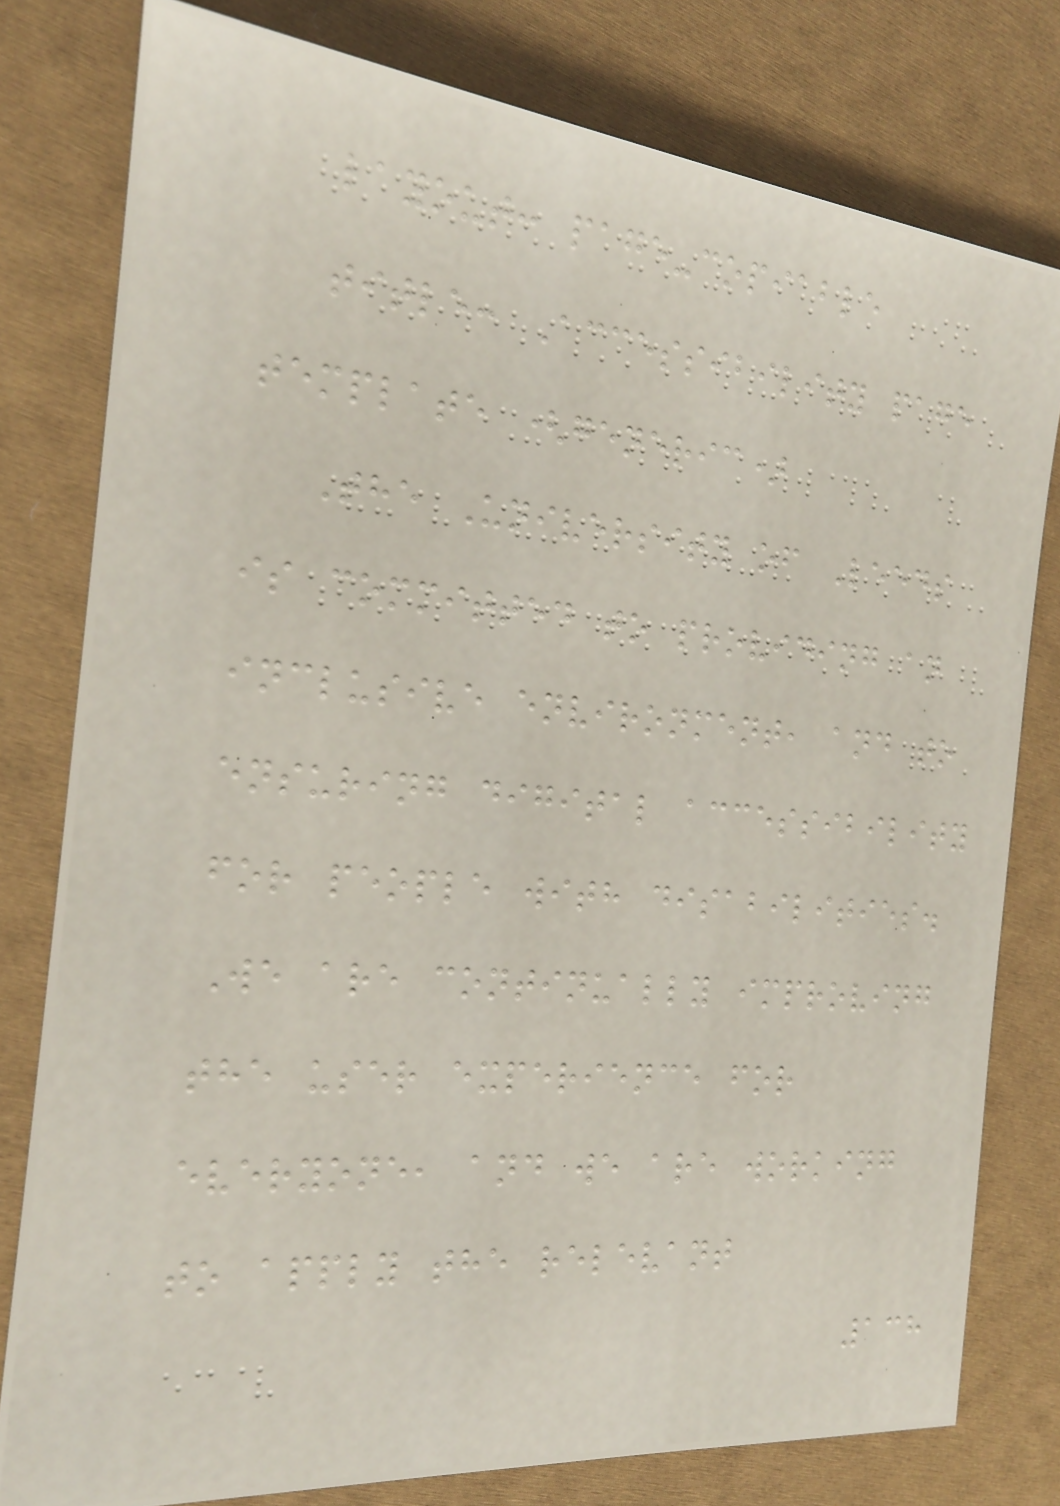layout: page-copiable
title: Accessibility page
template (generic)
The University of Leeds
is committed to providing an
inclusive environment, and to
ensuring digital accessibility
for people with disabilities.
We are continually improving
the user experience for
everyone, and we are working
to apply the relevant
138
